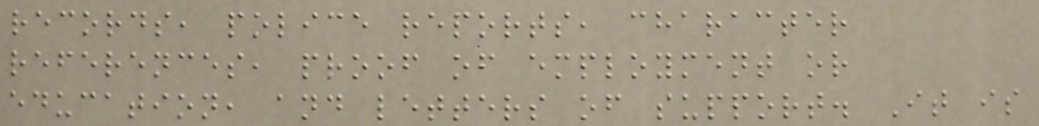records, police reports, character
references, proof of employment or
education, and letters of support. It is
